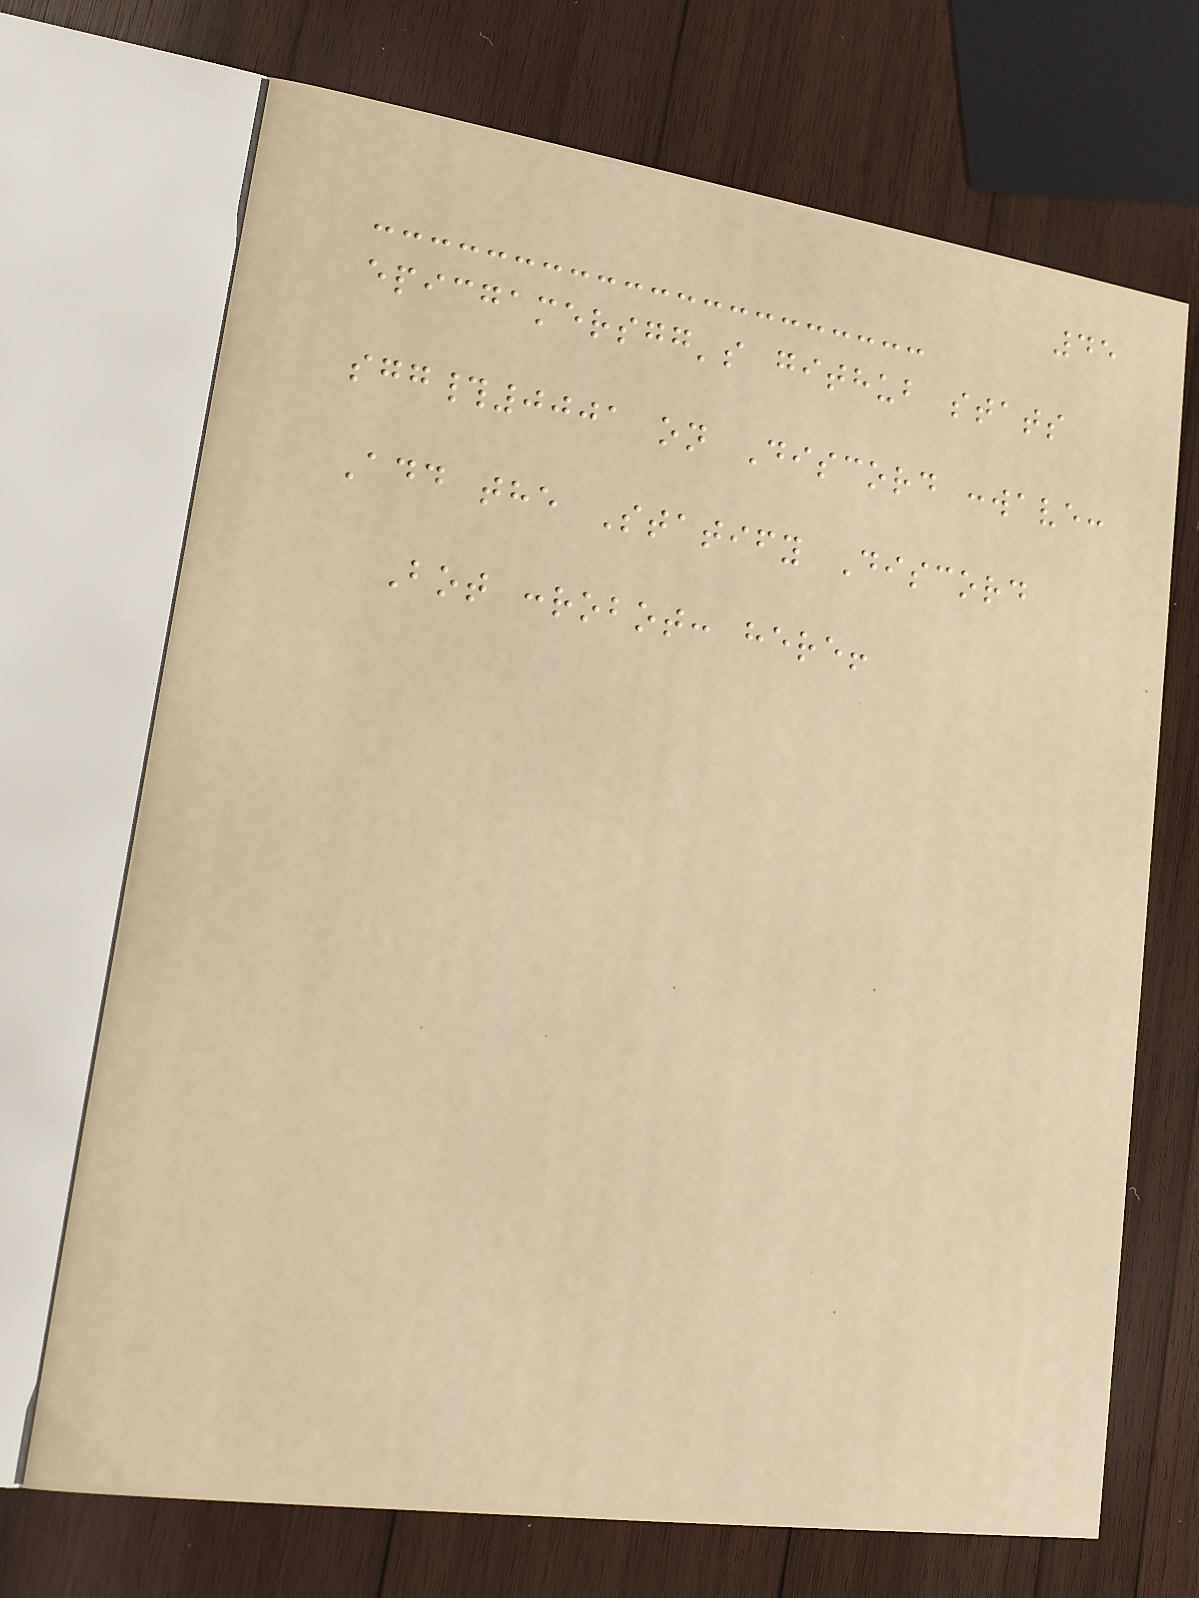45
epicgamersgg's github stats
sgg#0001 on Discord :wave:
Add the Statify Discord
Bot :robot: here!
